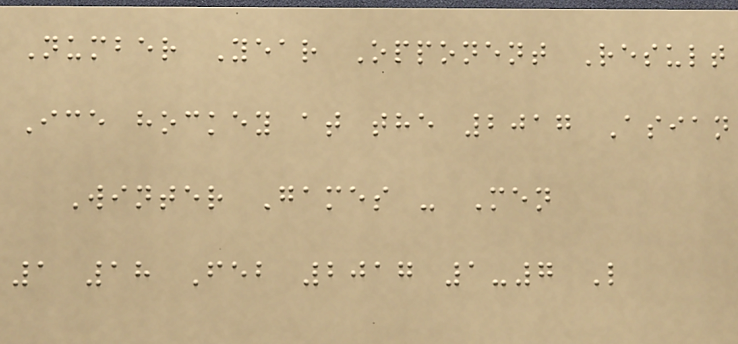Number Year Opponent Result
Ice hockey at the 2017 Asian
Winter Games - Men
1 18 Feb 2017 1-7 L
